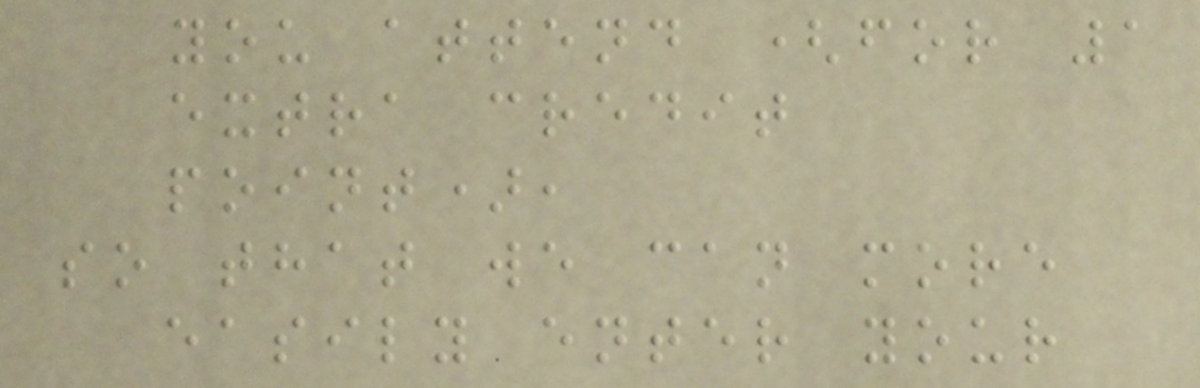you attend (for 1
extra credit
point),
so that we can more
easily enter your
